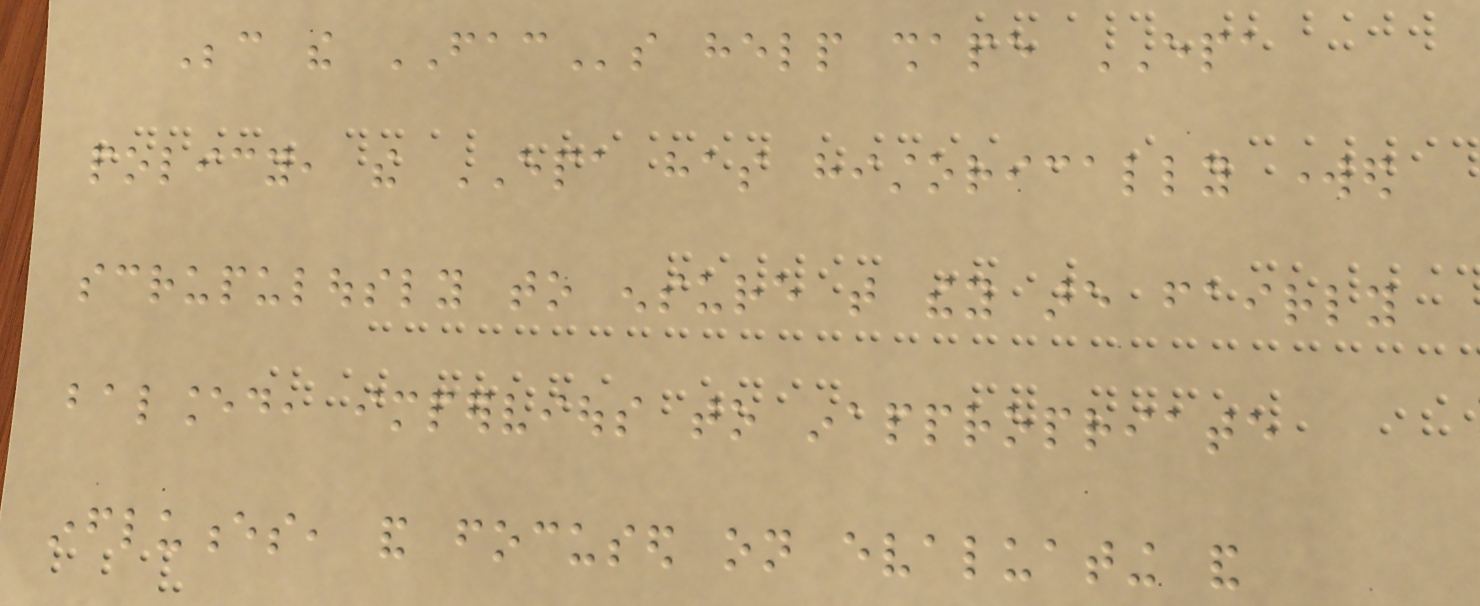Because the FACs help shape EPA
policy, the EPA has historically worked
scrupulously to ensure that they are fairly
balanced, impervious to inappropriate
influences, and focused on evaluating and
